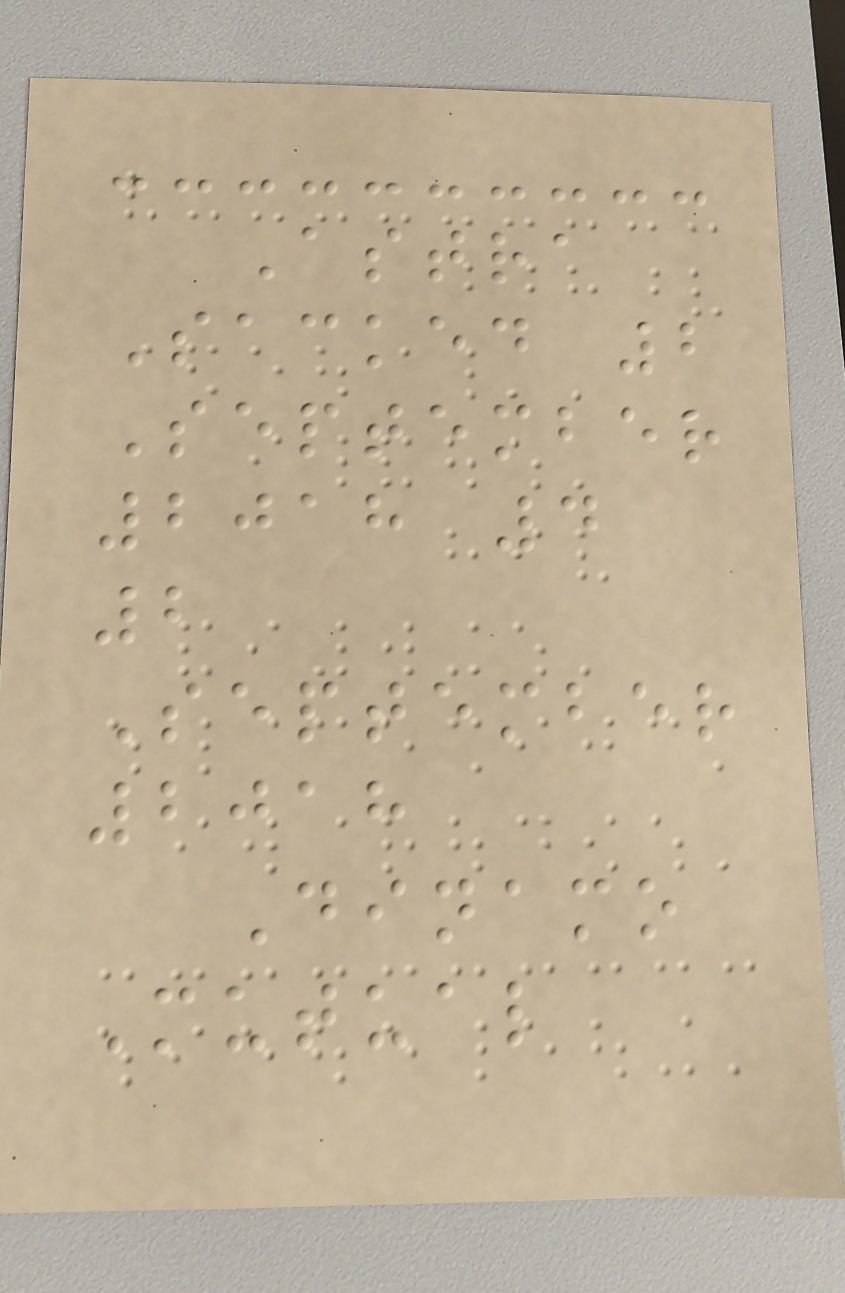Astra
Sacked 2
September
2018 4
2
September
2018
Dinamo
Mutual
